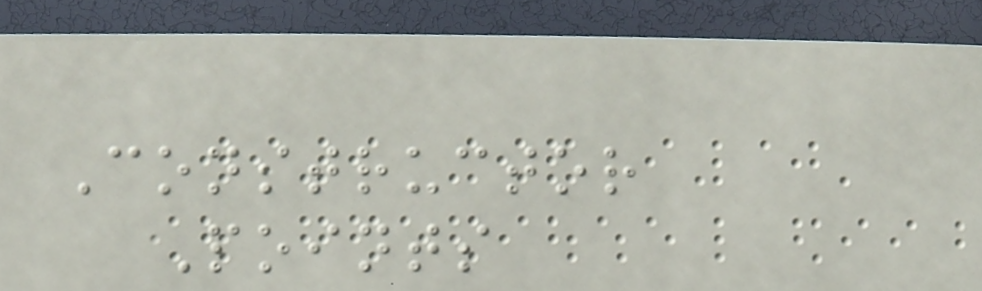Constructor
Points
